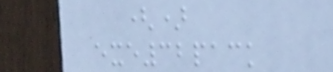()
exe32pack
